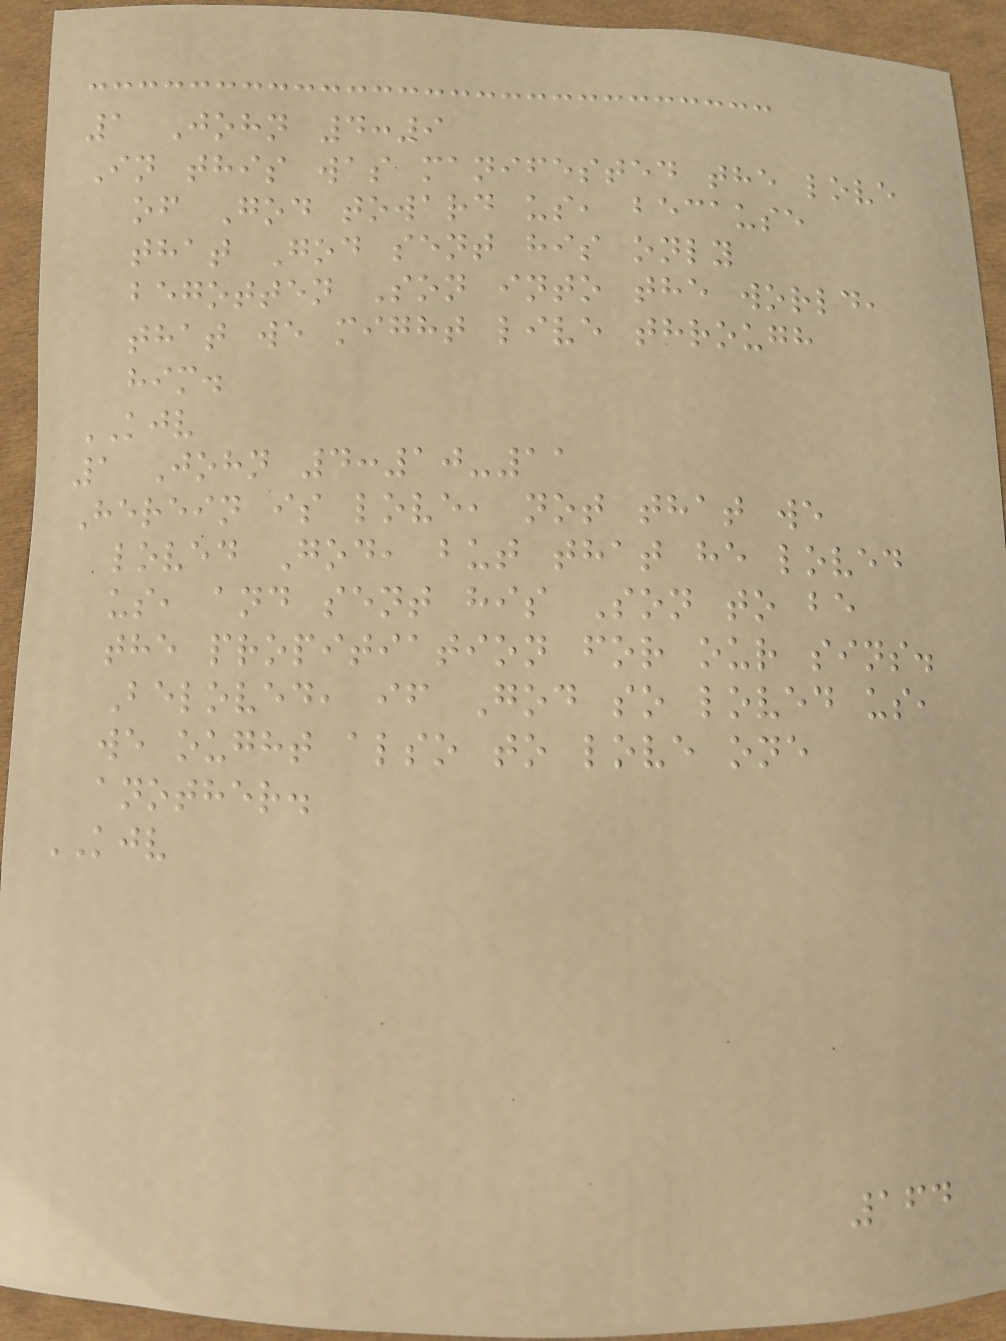1 John 4:9
In this was manifested the love
of God toward us, because
that God sent his only
begotten Son into the world,
that we might live through
him.
KJV
1 John 4:10-11
Herein is love, not that we
loved God, but that he loved
us, and sent his Son to be
the propitiation for our sins.
Beloved, if God so loved us,
we ought also to love one
another.
KJV
164
